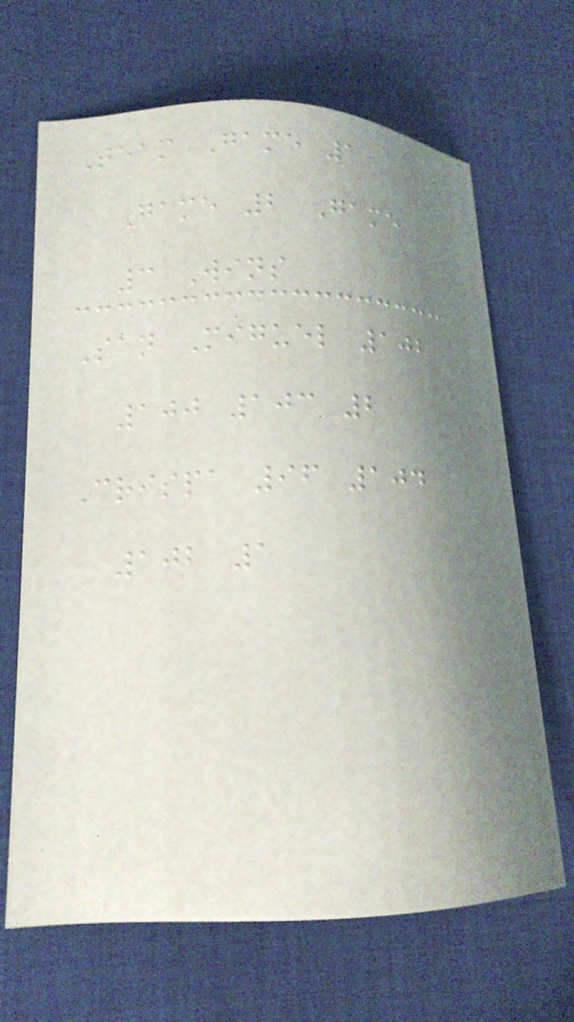Team Game 1
Game 2 Game
3 Wins
San Miguel 102
100 103 2
Crispa 96 104
102 1
